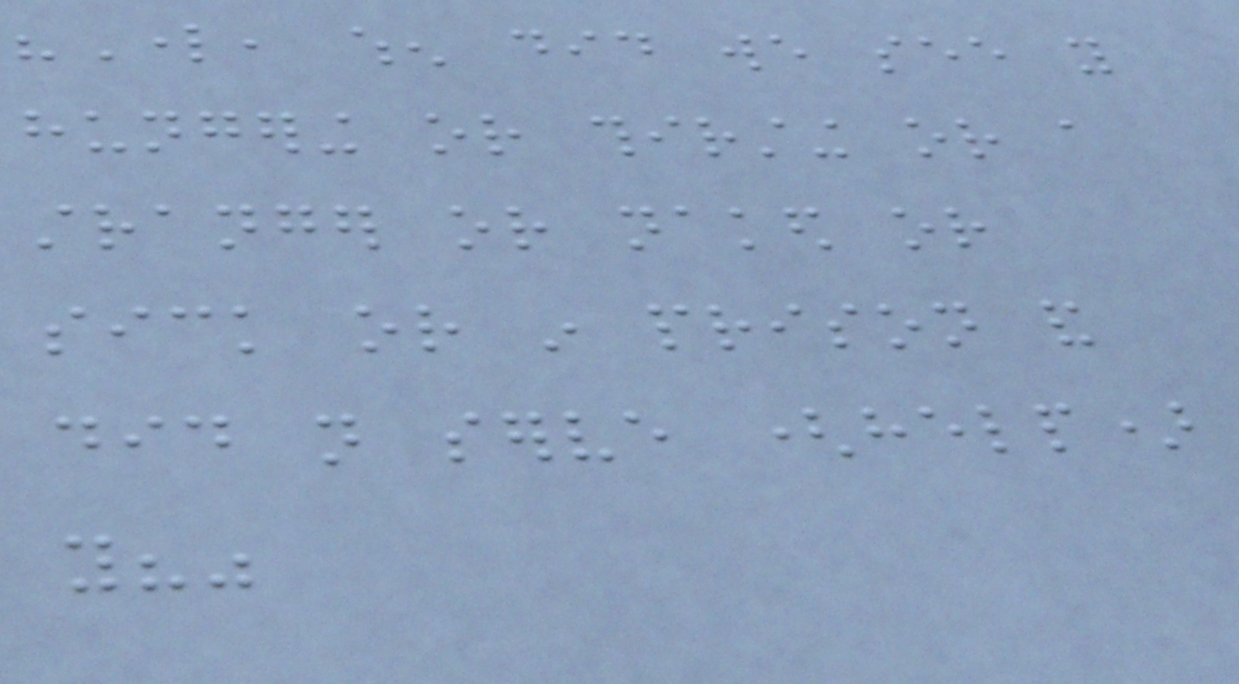"Lord, when did we see you
hungering or thirsting or a
stranger or naked or
sick or in prison and
did not serve (help)
you?"
